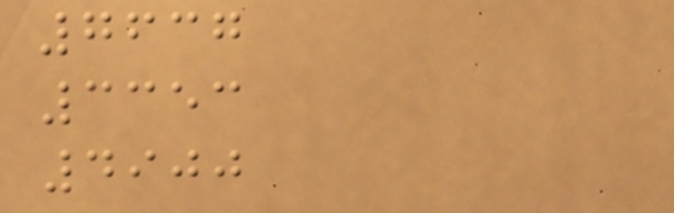7637
3353
4900
